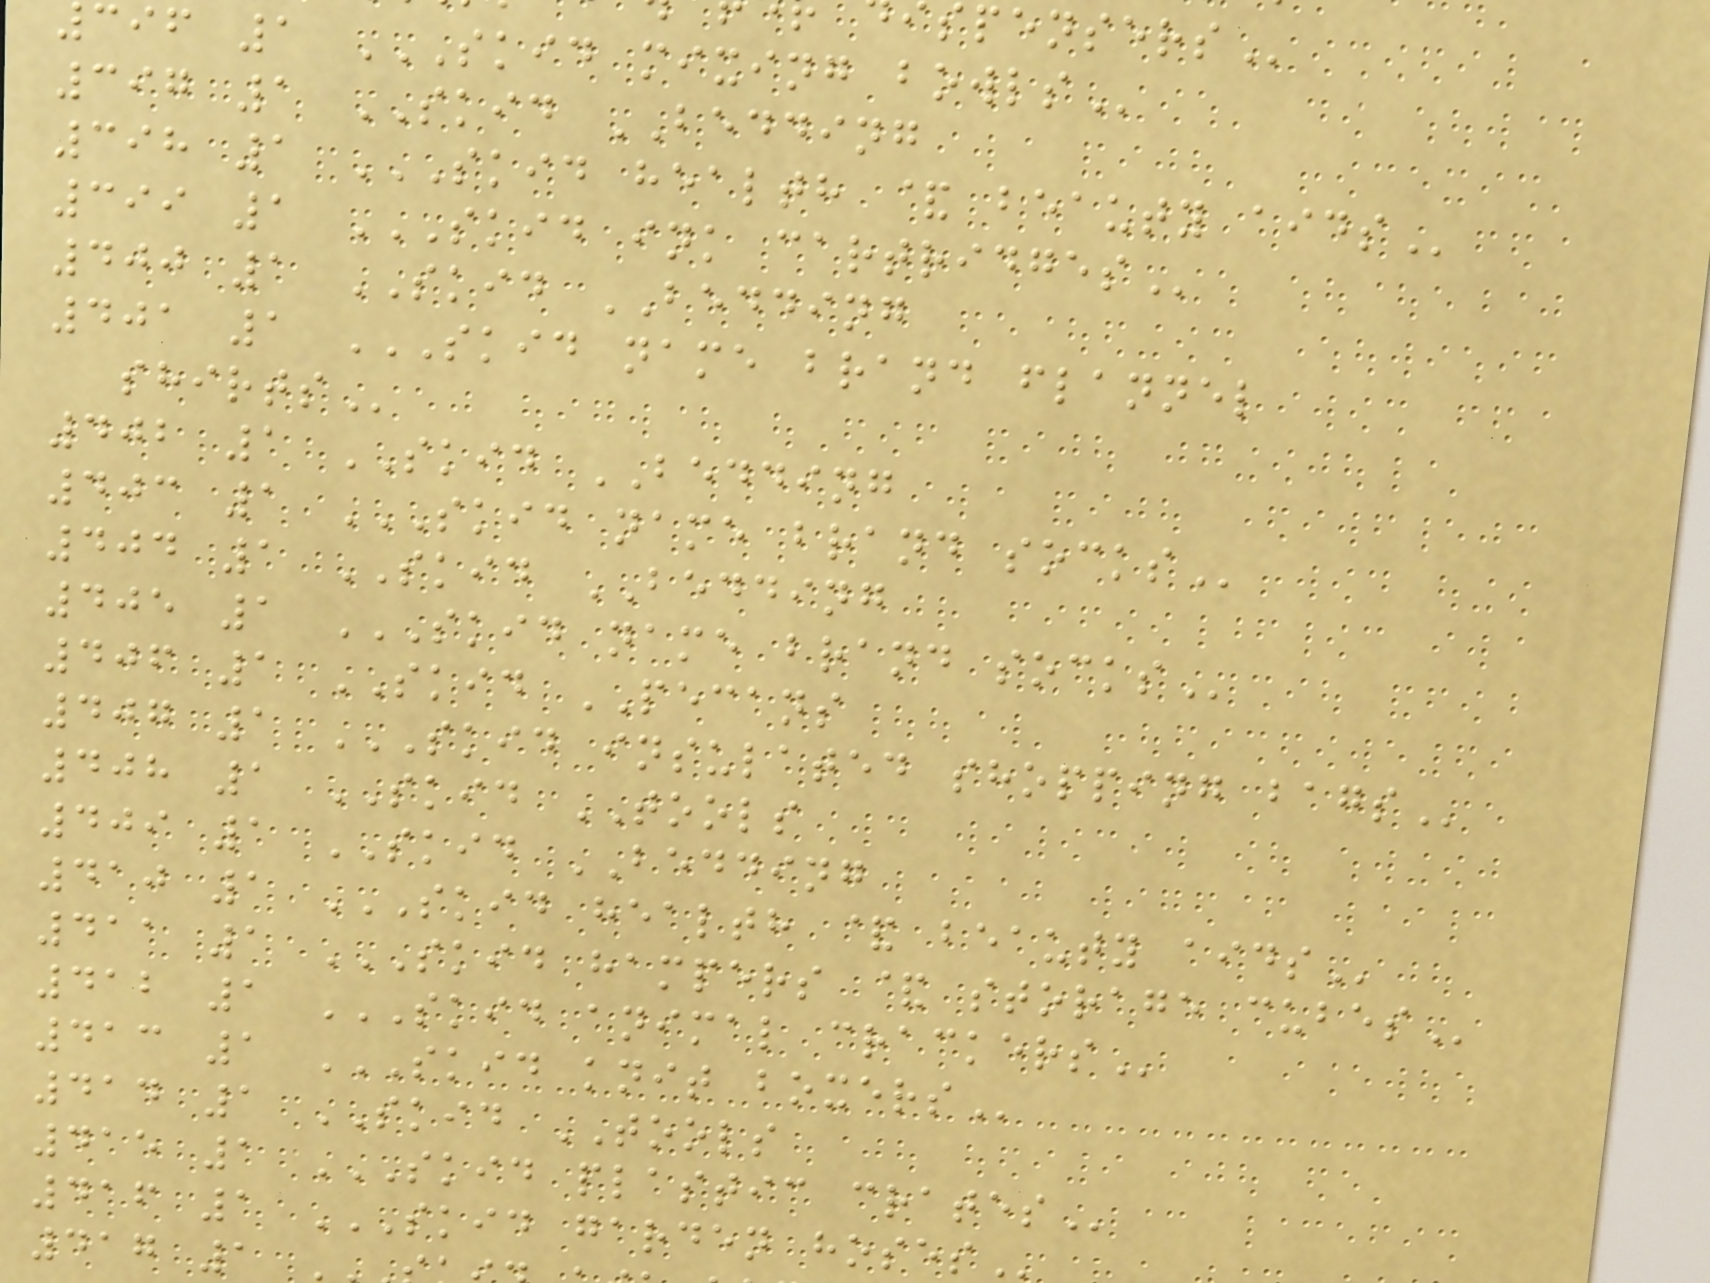cif 1 SKID MIXING BOWLS
397 1 SKID BEDDING
398 1 SKID HEALTH & BEAUTY AIDS
399 1 SKID INK CARTRIDGES
400 1 SKID BEDDING
401 1 SKID NAME BRAND FLANNEL
402 1 SKID BEDDING
403 1 SKID NAME BRAND SOCKS
404 1 SKID BEDDING
405 1 SKID NAME BRAND SOCKS
406 1 SKID PECANS
407 1 SKID INSULATED SHOPPING BAGS
408 1 SKID TOOLS
409 1 SKID BEDDING
410 1 SKID HEALTH & BEAUTY AIDS
411 1 SKID HAMPERS & STORAGE CUBES
412 1 SKID ANIMAL CRACKERS
413 1 SKID KNIT BOXERS
414 1 SKID TOOLS
415 1 SKID PLASTIC CRATES
416 1 SKID GARDEN HOSES
